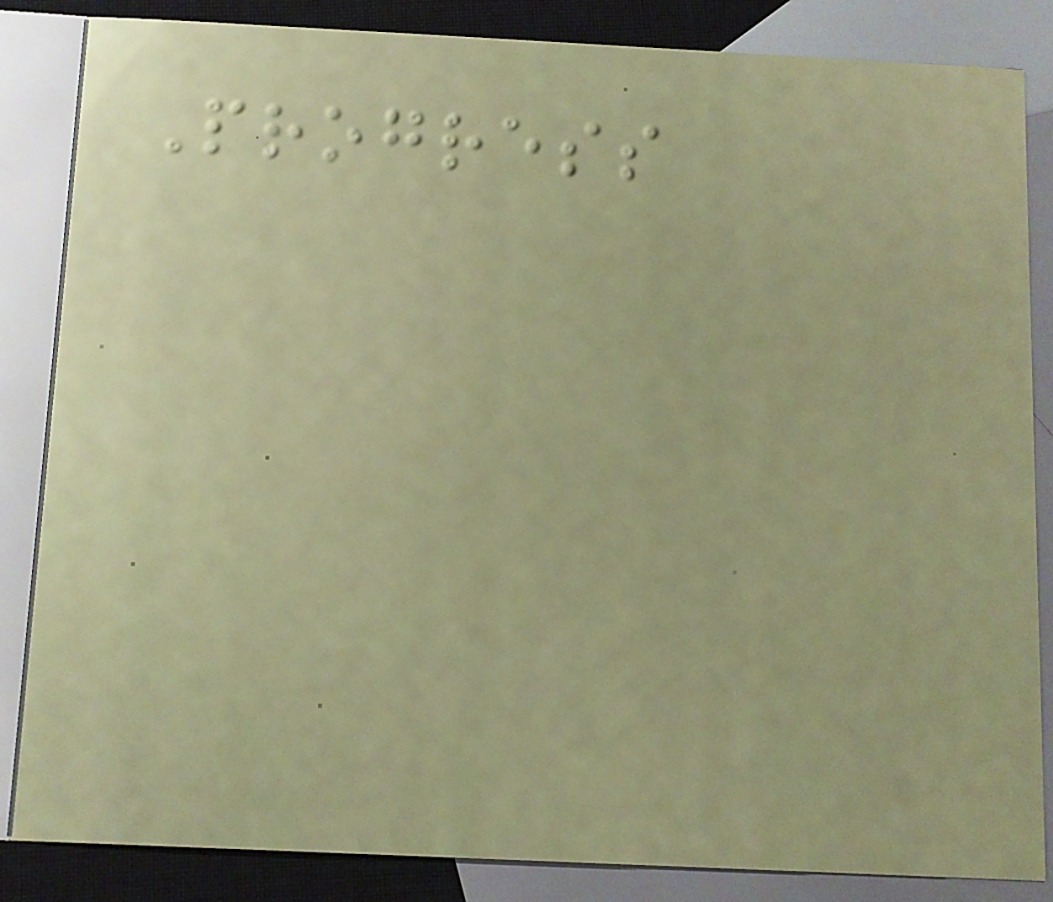Progress
